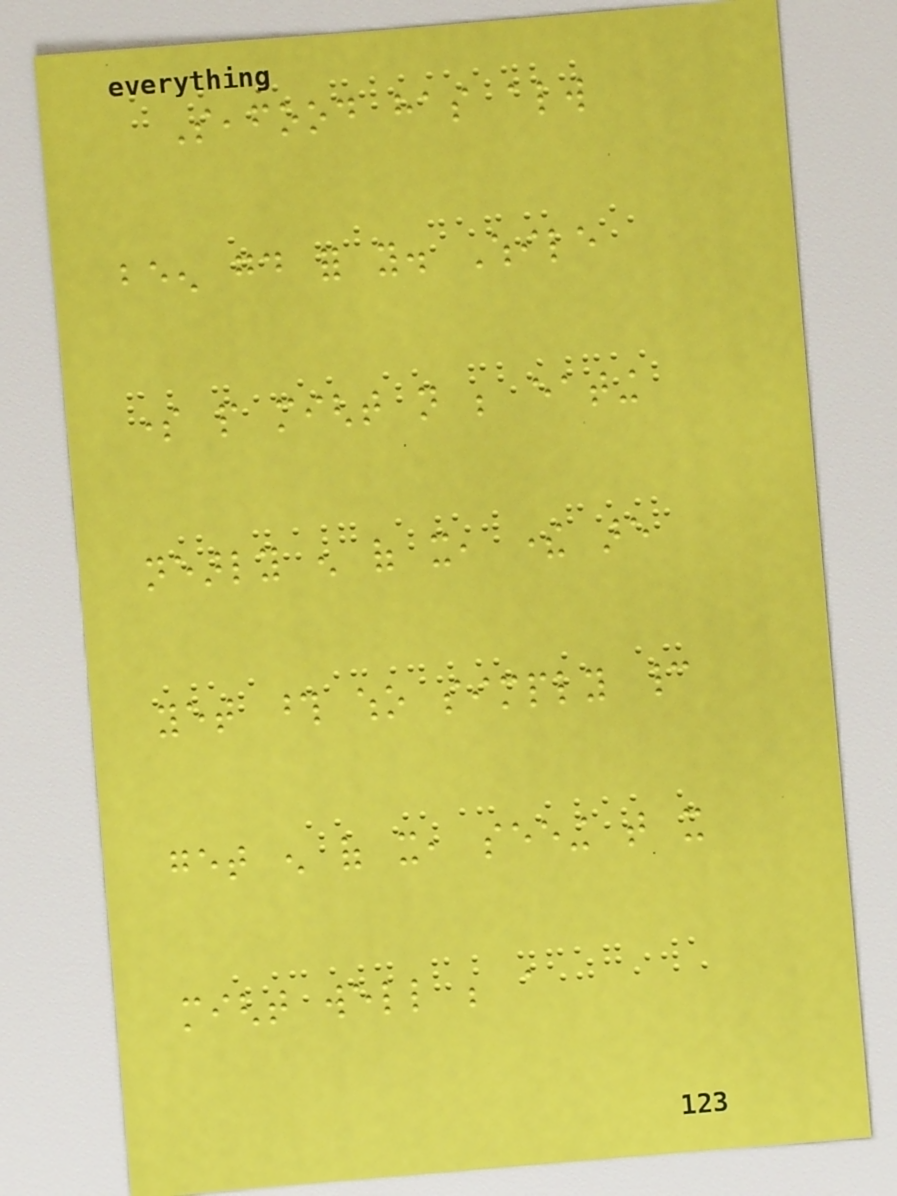Seafood has always
been good for you. While
some people might not be eating
nearly enough of it, there are
yet those who simply cannot
get enough of it, seeing that it
might well be a
